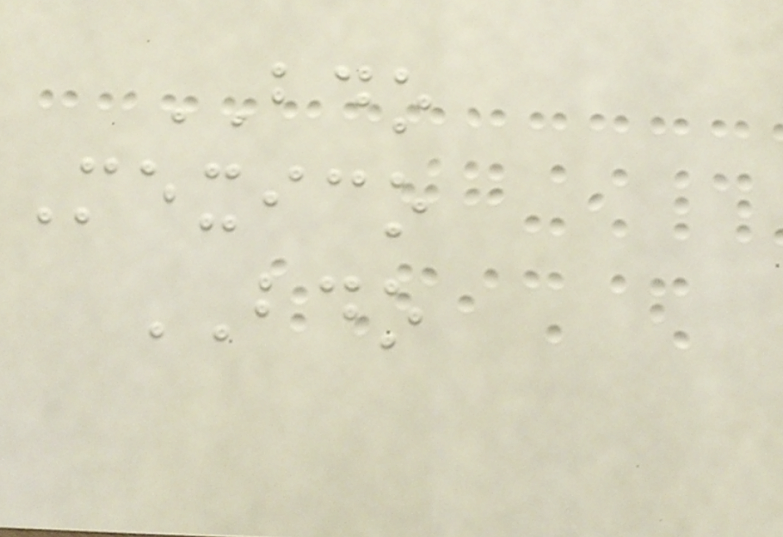BDO
Mexico
BDO
